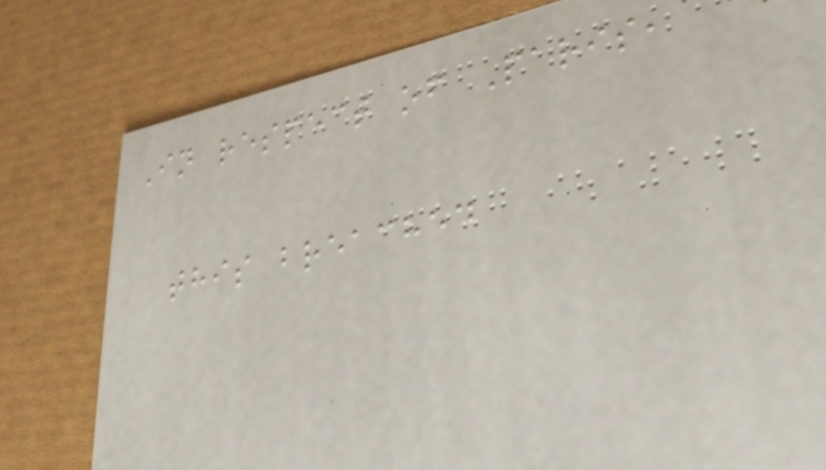In respect of Paris,
this breached
